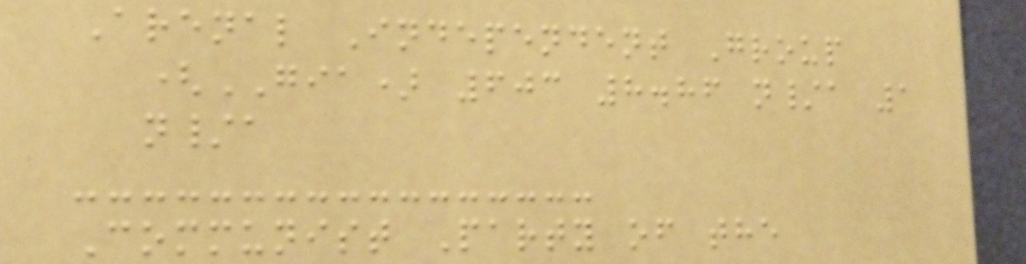Arenal Independent Group
(GIA) 603 8.86 n/a 1
n/a
Communist Party of the
